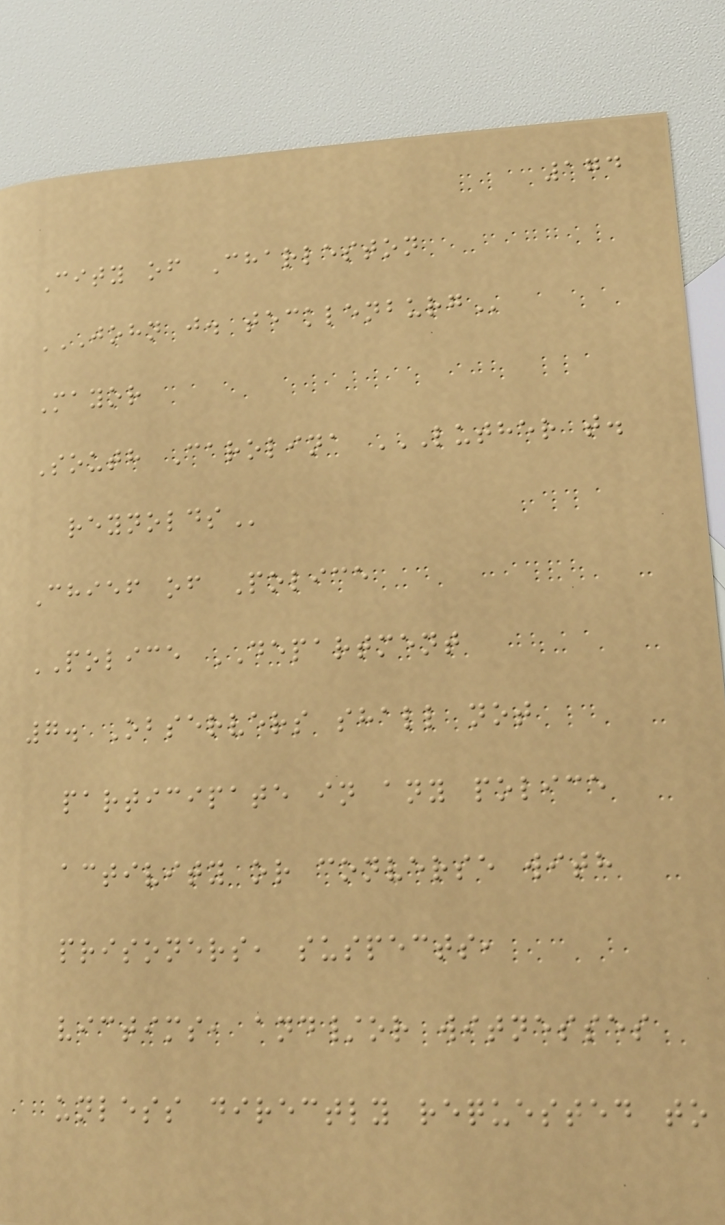174
City of Charleston
JOHN J. TECKLENBURG
Mayor
South Carolina LUTHER T.
REYNOLDS
Chief of Police
POLICE DEPARTMENT
7. Observers shall not
participate in any police
activity or converse with
prisoners, suspects,
victims, and/or witnesses
unless directly requested to
